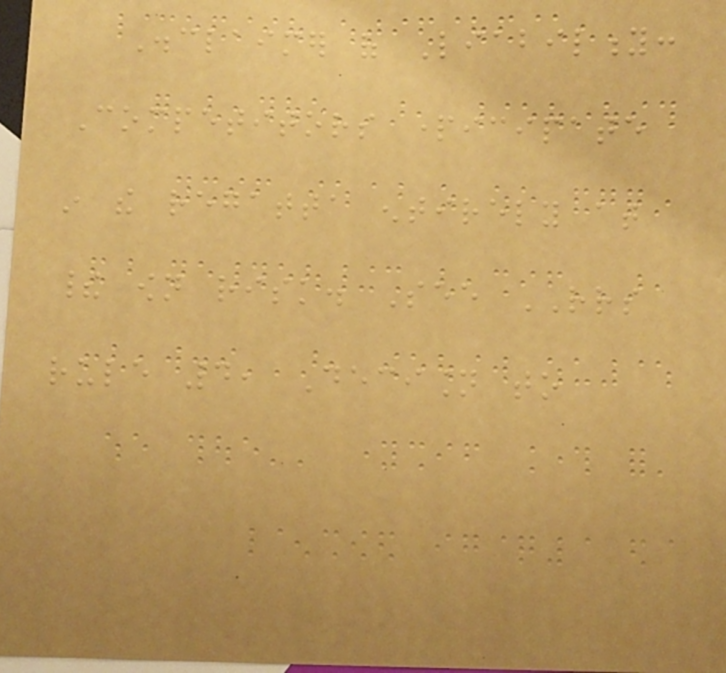Disclaimer of Liability:
Competitors participate
in the regatta entirely at
their own risk. See RRS
rule 4, Decision to
